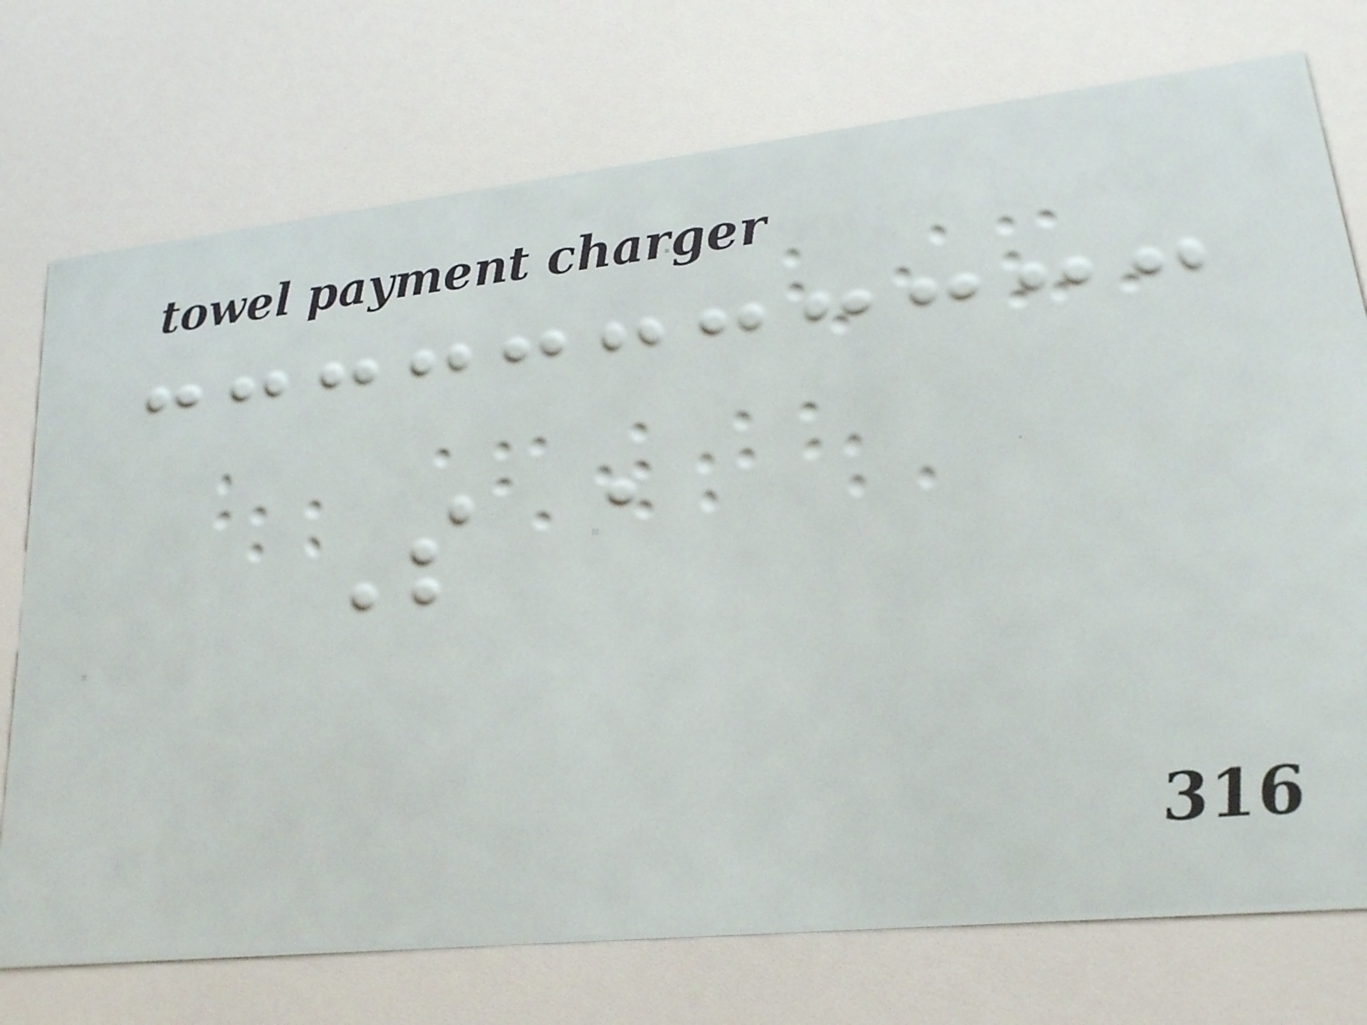So a
